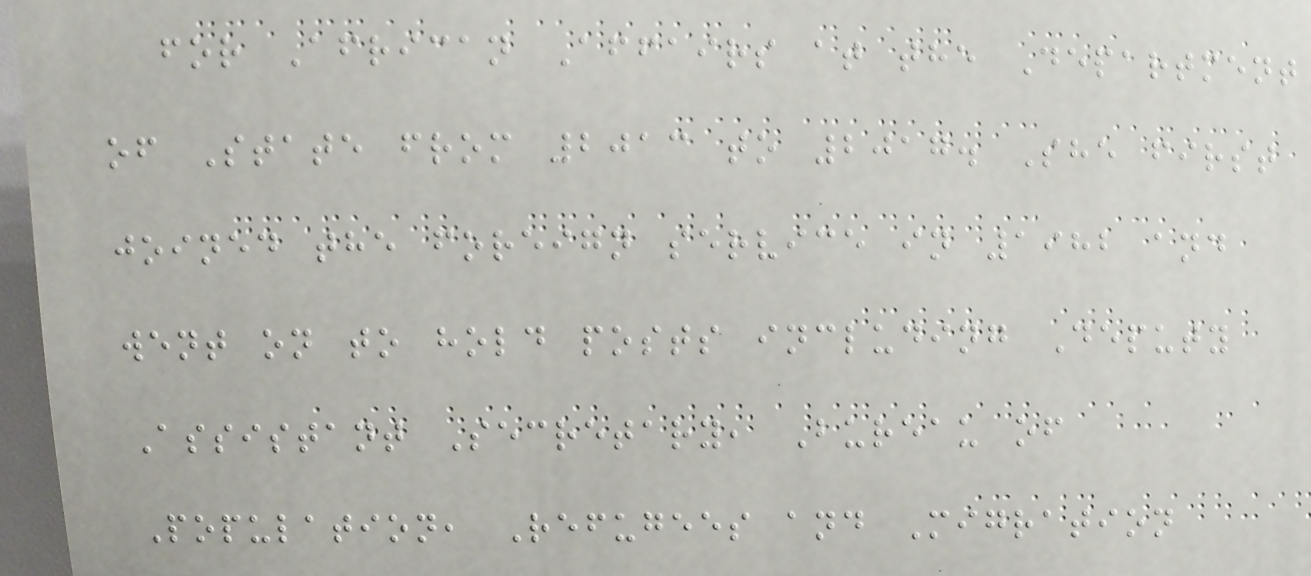for African Affairs at the Department
of State from 2013 to 2017. She first
joined the foreign service in 1982 and
went on to hold posts including Deputy
Assistant Secretary, Bureau of
Population, Refugees and Migration
